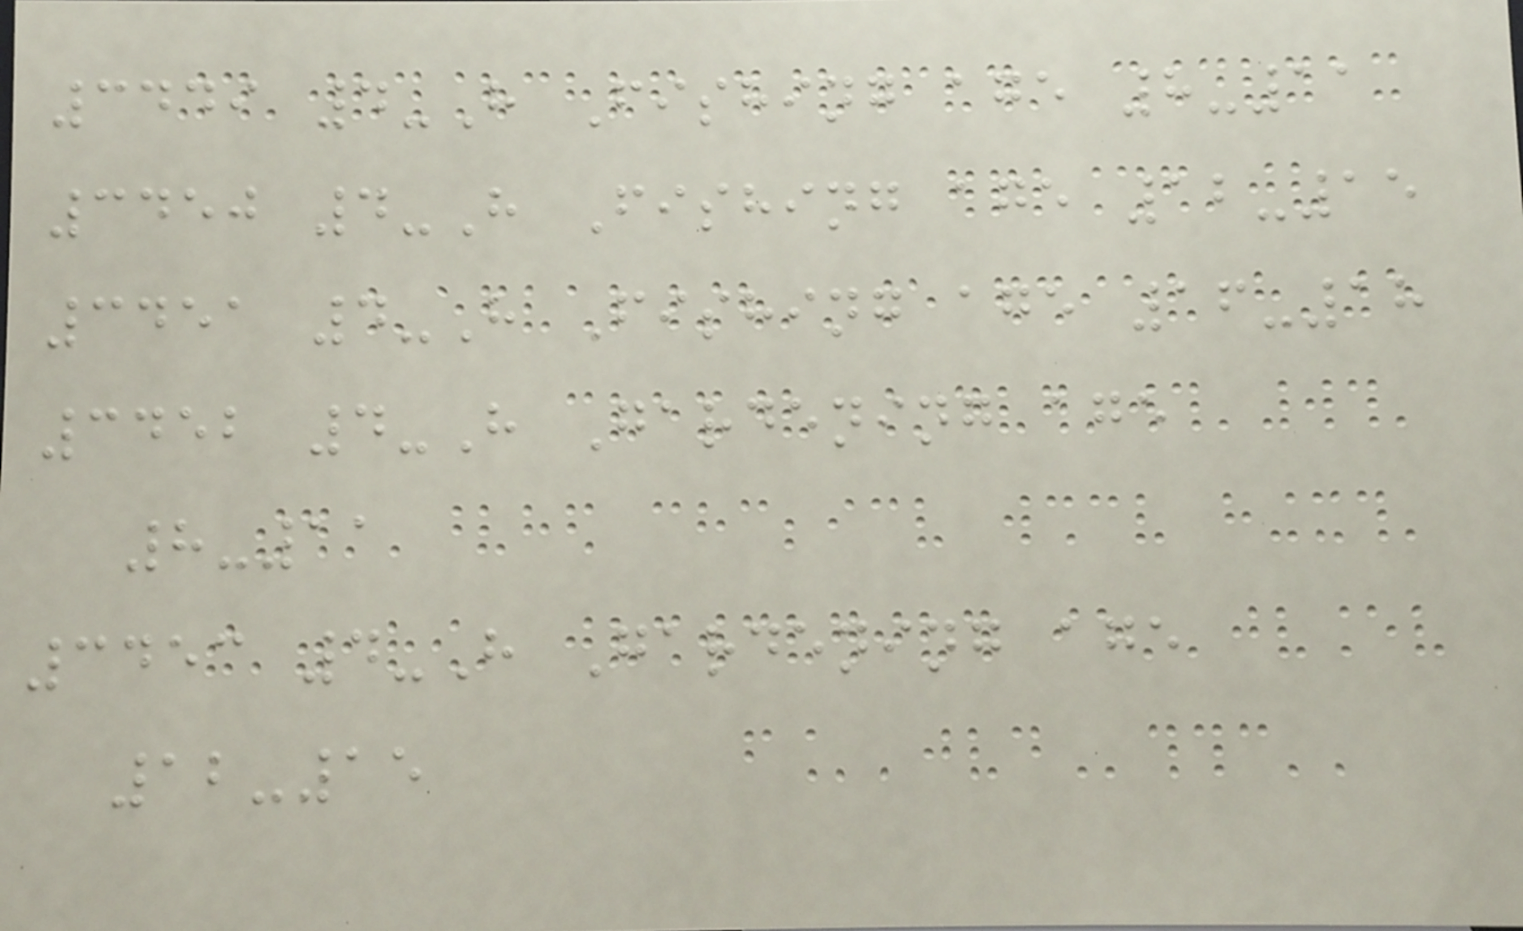3449 4-H Fishing age 8-11
3450 4-H Fishing age 12-15
3451 4-H Fishing age 16-18
3452 4-H Gardening age
8-11
3453 4-H Gardening age
12-15
